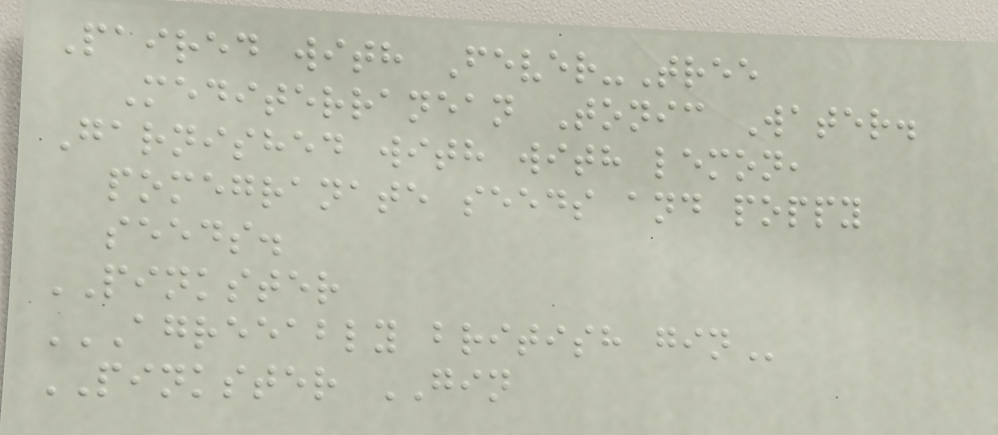Paired with Fever-Tree
Mediterranean Tonic Water.
Garnished with with lemon,
pomegranate seeds and poppy
seeds.
PINKSTER
AGREEABLY BRITISH GIN
PINKSTER GIN
